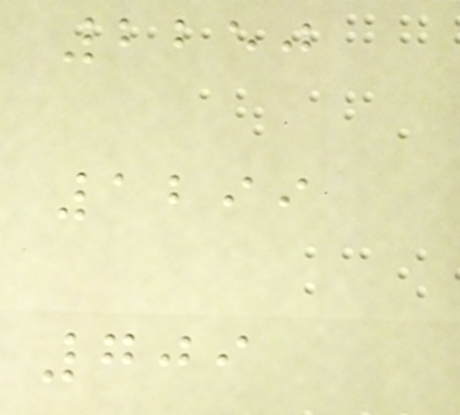2250
1299
709
